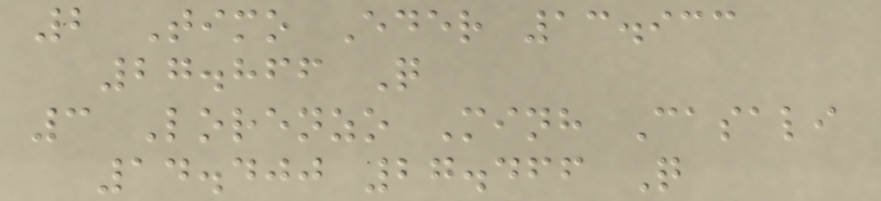2 Timo Eder 13.933
27.866 Q
3 Lorenzo Minh Casali
14.400 27.466 Q
